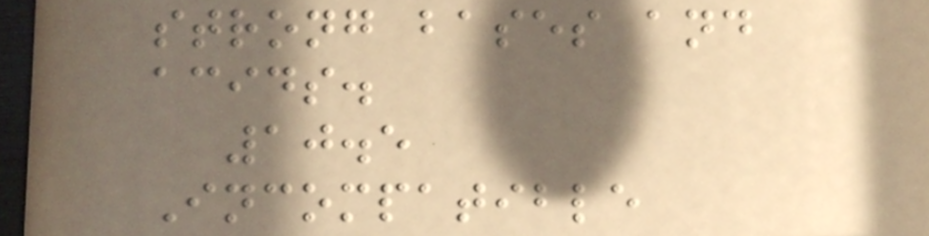strong bases and
acids.
10.5
Incompatible
